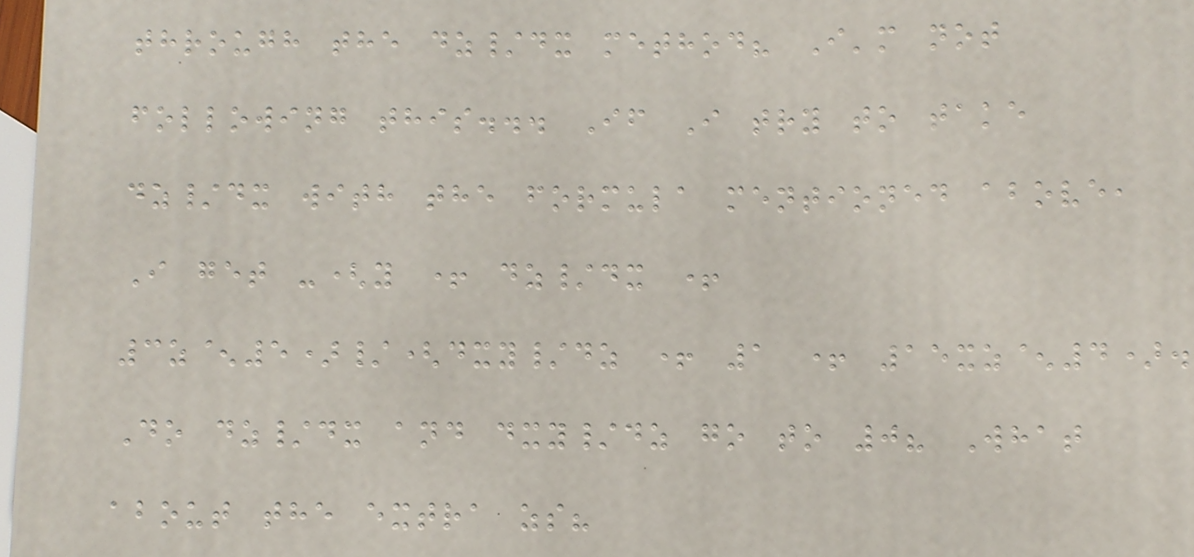through the dz/dx method? I'm not
following this... If I try to take
dz/dx with the formula mentioned above,
I get -(y + dz/dx +
3z^5)/(dxy/dz + 1 + 15xz^4).
Do dz/dx and dxy/dz go to 0? What
about the extra zs?
